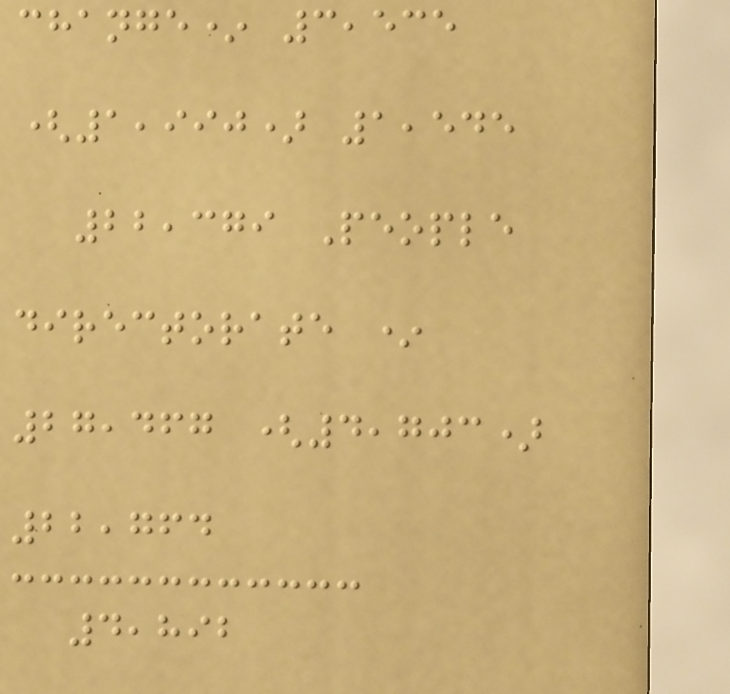change* 3,535
(1,990) 1,545
22,379 People
directorate *
27,467 (4,703)
22,764
4,892
